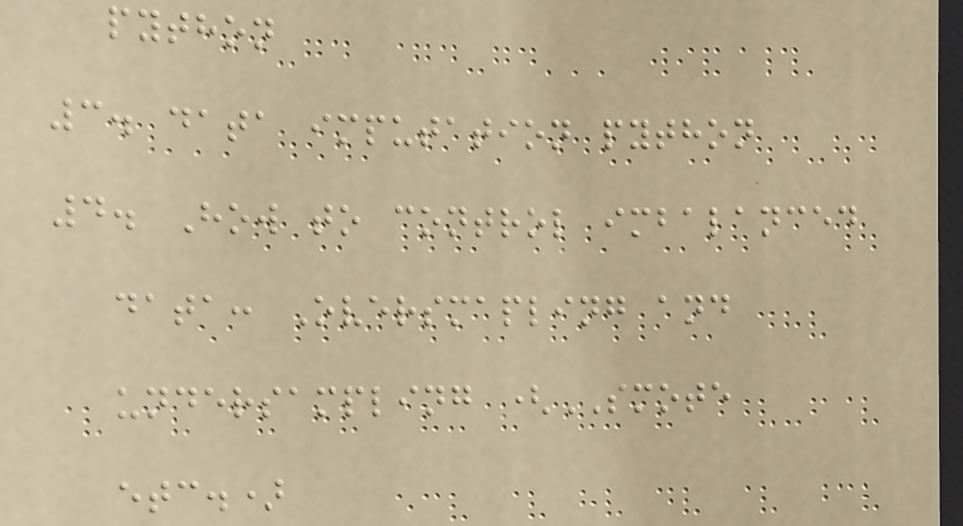python
3. data imputation python
4. How to control imbalanced
data: Oversmapling and
undersampling (SMOTE
etc.)
